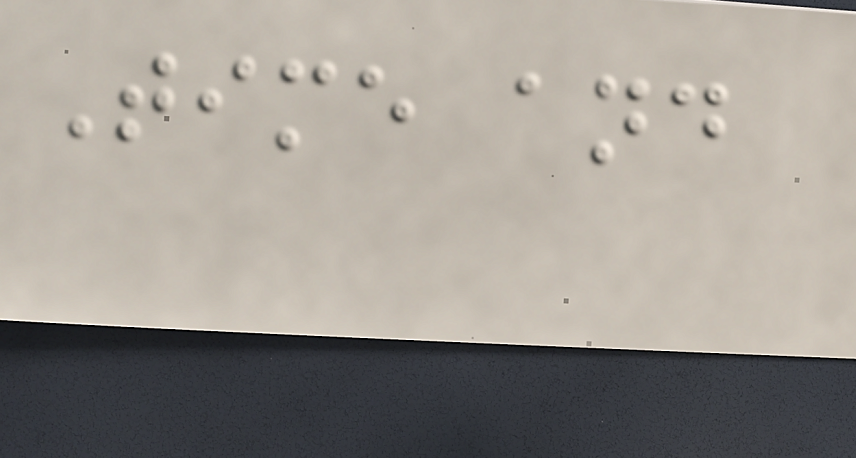Time and
